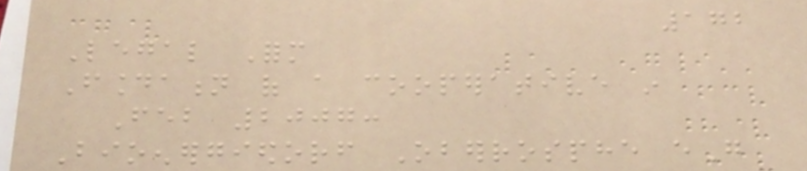172
Legal Form
Foundation of a cooperative in
Feb 2007:
Bioenergiedorf Oberrosphe eG
